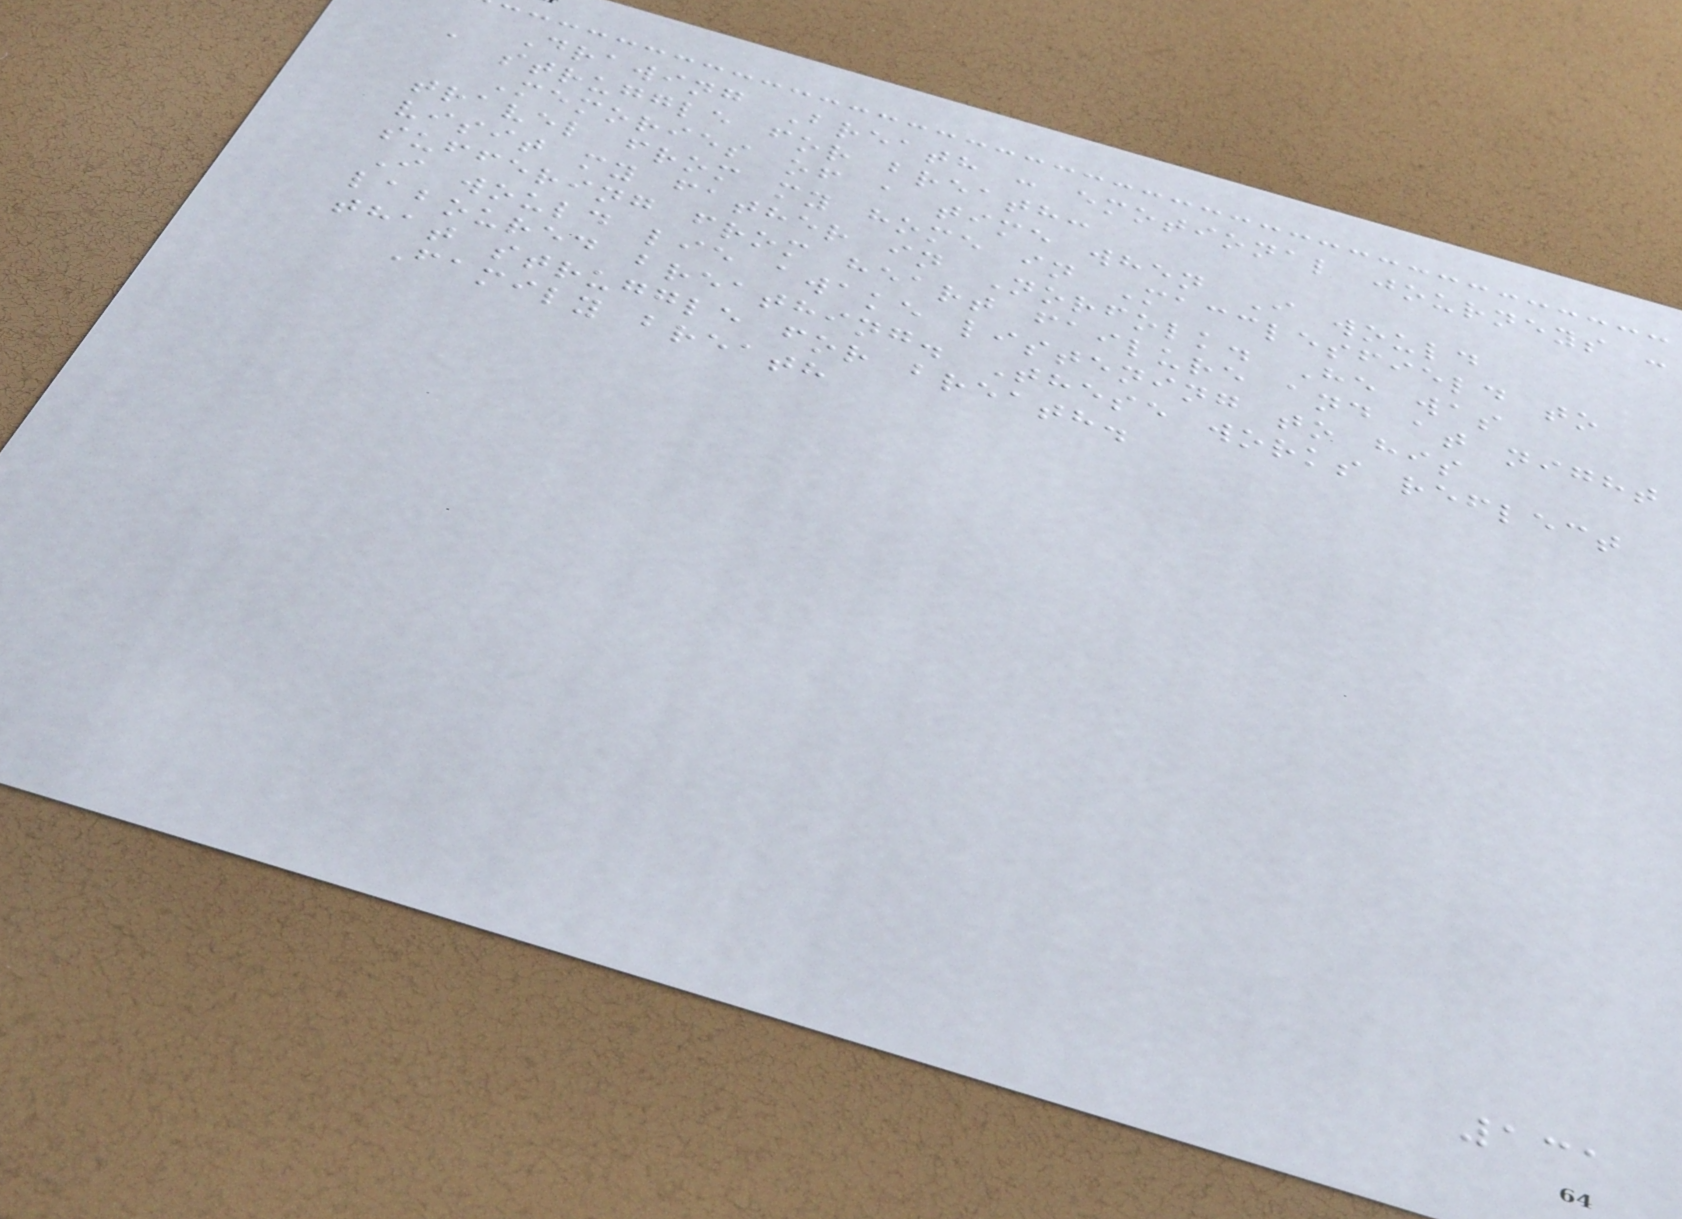Drawing Breath : emotional journeys :
a struggle for breath:
Memories of a time when I would
travel from my home in Macclesfield to
visit my father in Norfolk. He was
suffering from heart failure and at night
I would lie awake listening to his
laboured breathing. These works reflect
that struggle for breath.
Family breath
131
